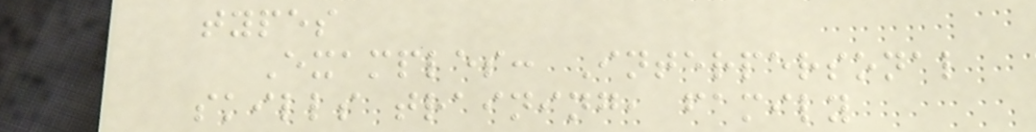types
Examples: Interpersonal
skills training, family
